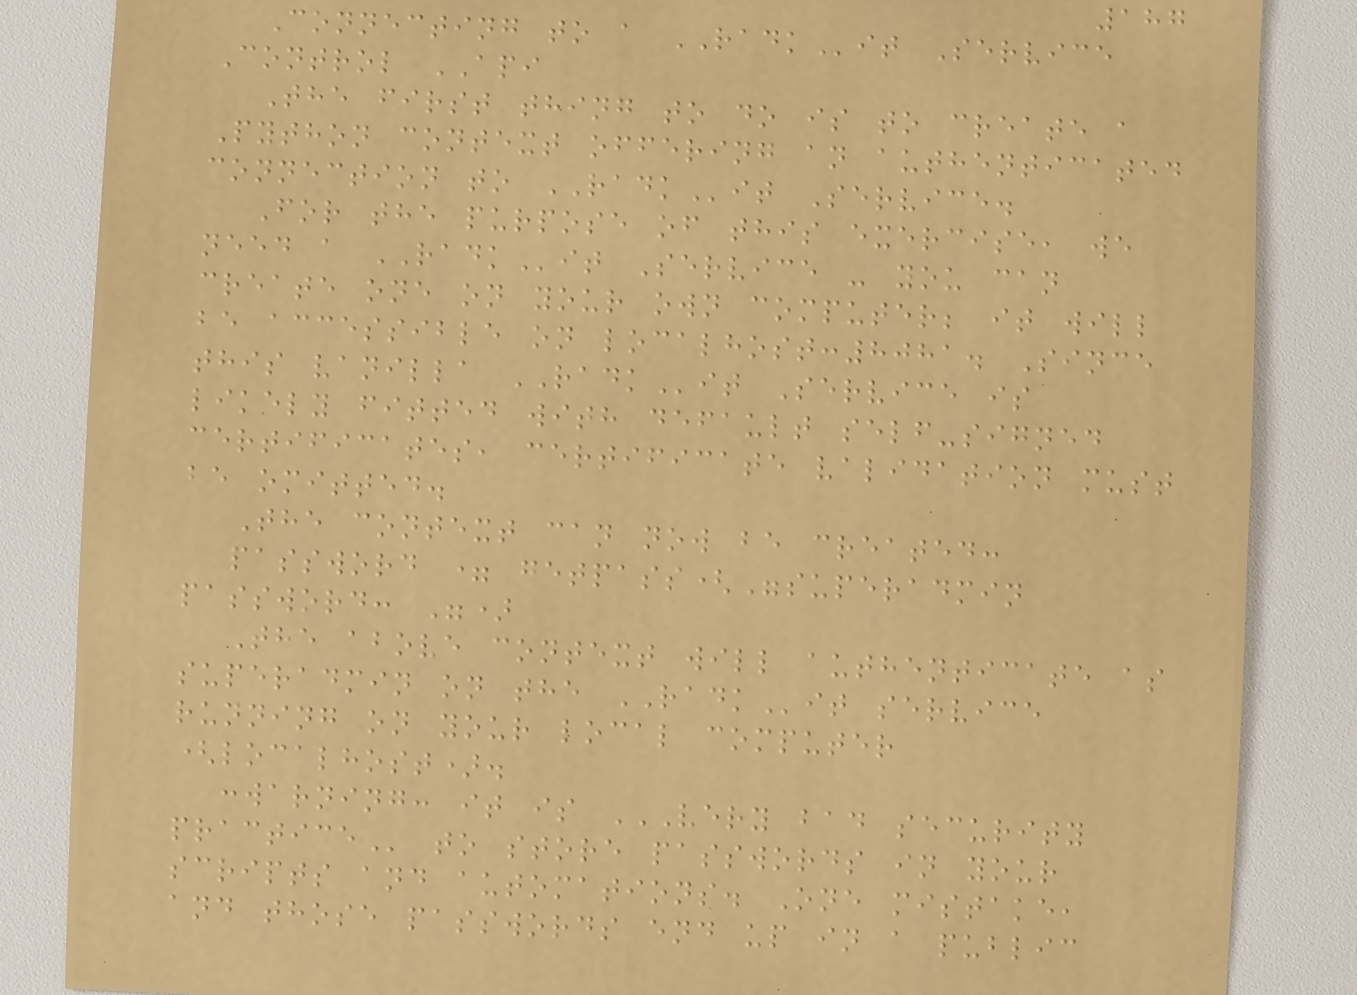187
Connecting to a RADKit Service
Control API
The first thing to do is to create a
Python context offering an authenticated
connection to RADKit Service.
For the purpose of this exercise, we
need a RADKit Service - you can
create one on your own computer; it will
be accessible on localhost:8081. Since
this vanilla RADKit Service is
likely fitted with default self-signed
certificates, certificate validation must
be omitted.
The context can now be created:
password = getpass("superadmin
password: ")
The above context will authenticate as
superadmin on the RADKit service
running on your local computer
(localhost).
:warning: it is VERY BAD SECURITY
PRACTICE to store passwords in your
scripts and automations. One mistake,
and those passwords end up in a public
